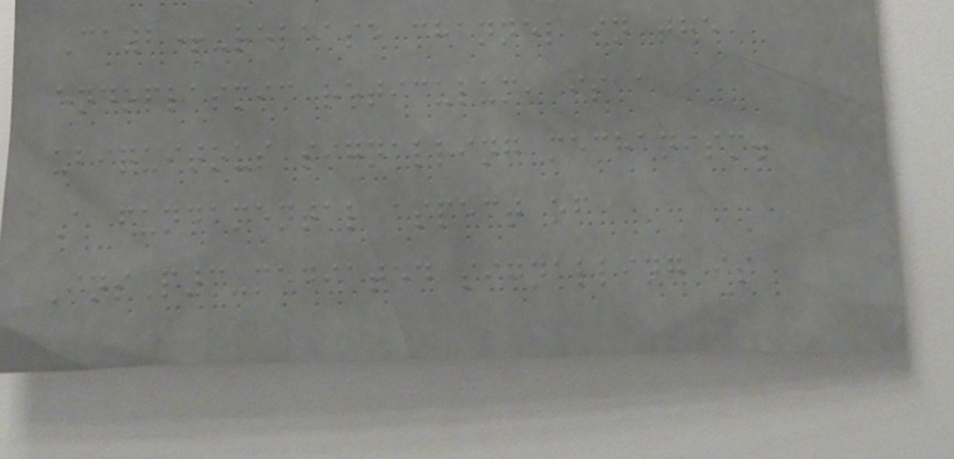Ca2+-release channel in the
endoplasmic reticulum, is a
ubiquitous signalling mechanism.
A fundamental aspect of
InsP3-mediated signalling is
